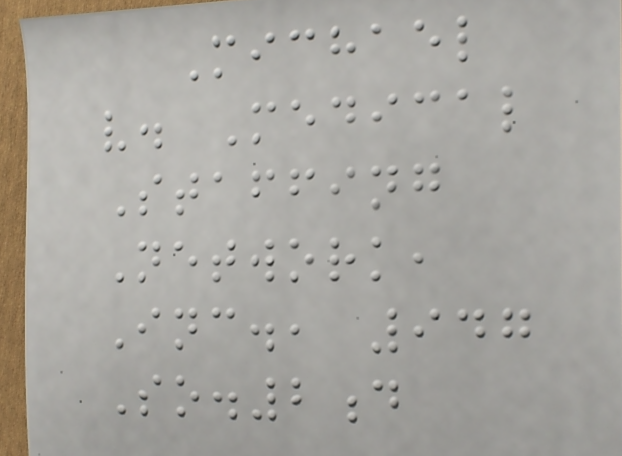Michael
v. Medical
Staffing
Network,
Inc., 947
So.2d
